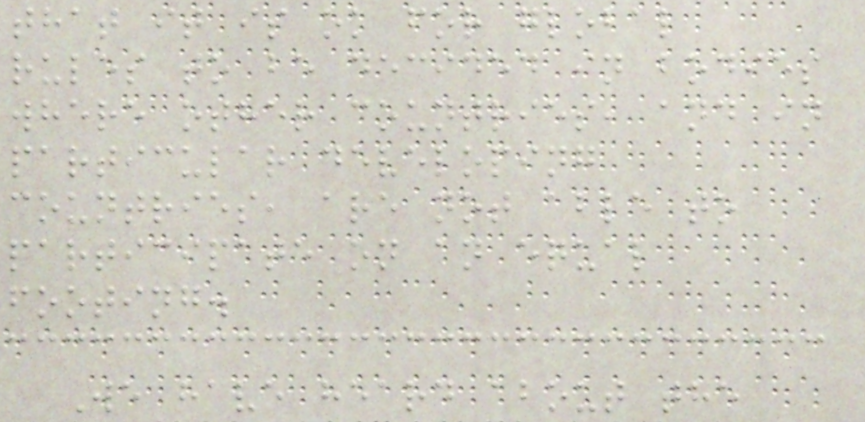that it is ok for global
rules to be decided in bodies
where other countries, and in
particular developing
countries, are not able to
participate on an equal
footing.
We have heard about the
